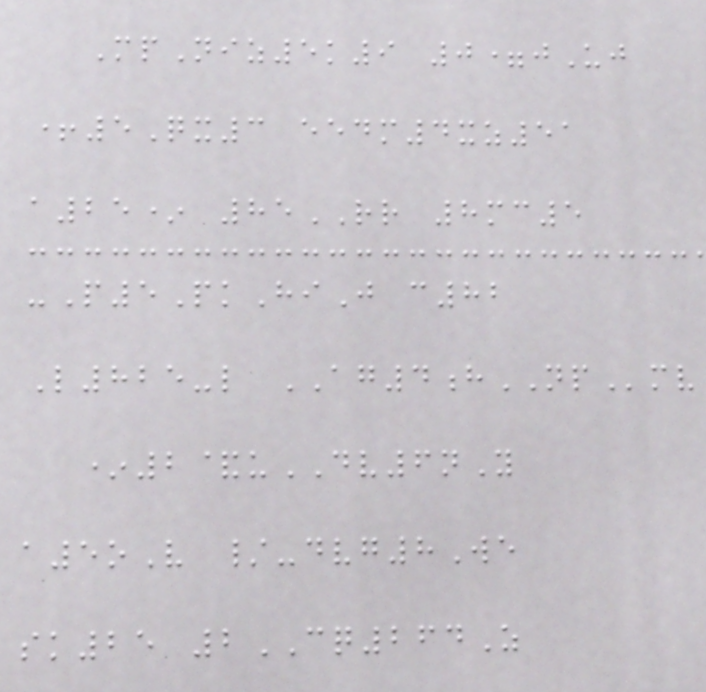MpNiz5k9 0=jUj
+5Qx3 eedm4xz51
a25* 85RR 8mc5
-P5PkHiJ c82
L825-l AG4hNPmv
*2&uDV6nY
a5oV /-dvg8We
sk25 2CQ264Z
